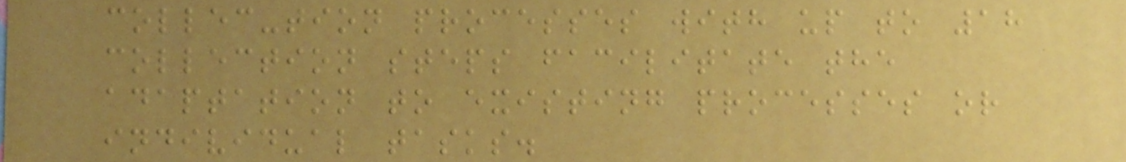collec-tion processes with up to 18
collection steps facilitate the
adaptation to existing processes or
individual tasks.
